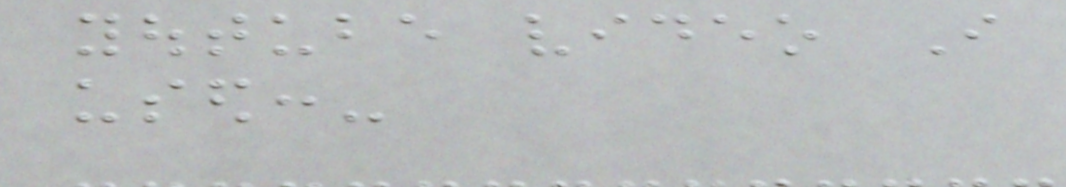youtube video I
used:-
